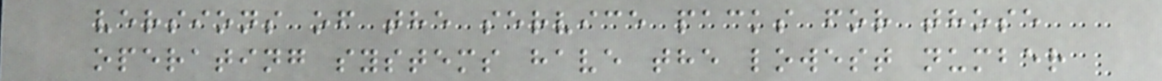versions of the service packs for those
operating systems have the lowest number
